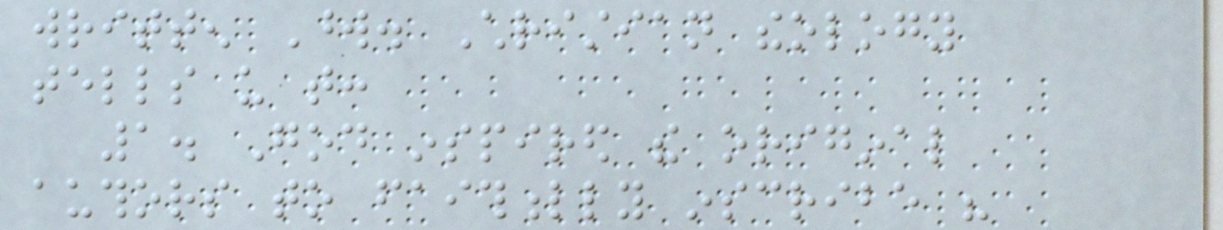written Word. Christian theology
tells us that:
1. God inspired the original
authors to faithfully inscribe his
